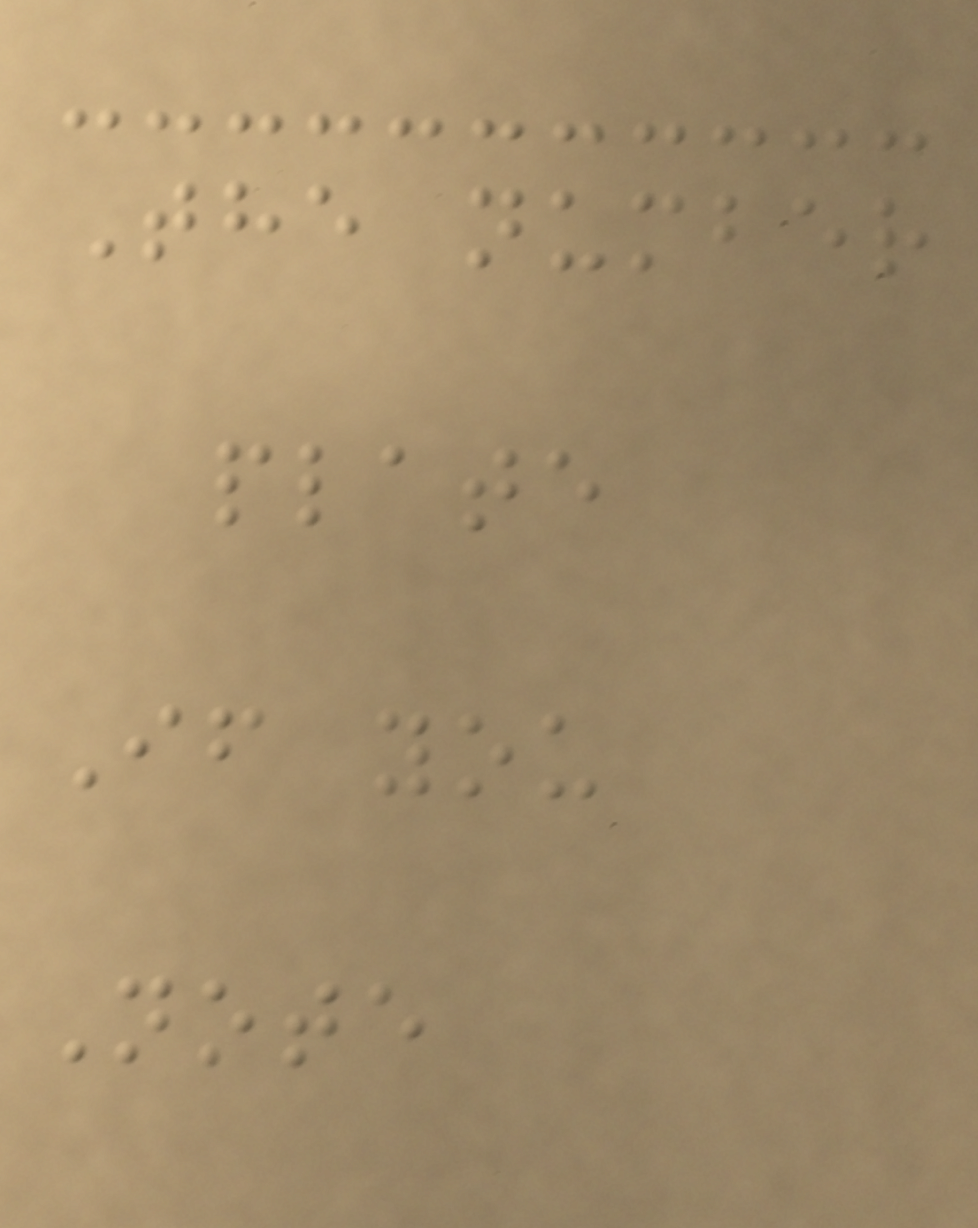The number
plate
If you
Note
